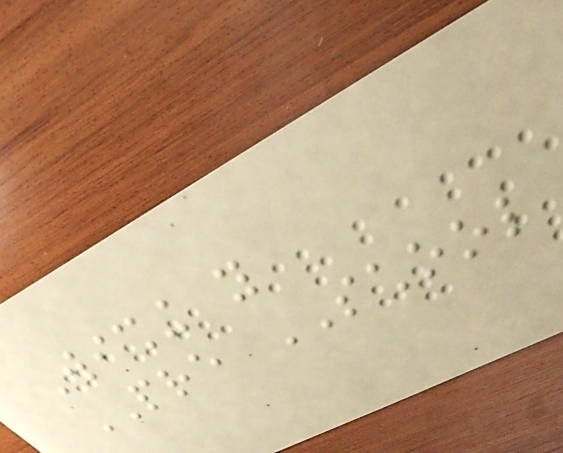Wishing you
PRE SCHOOL
